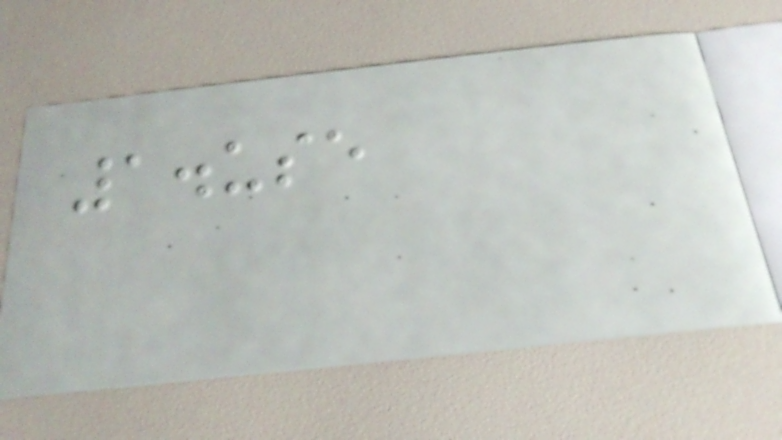1.use
